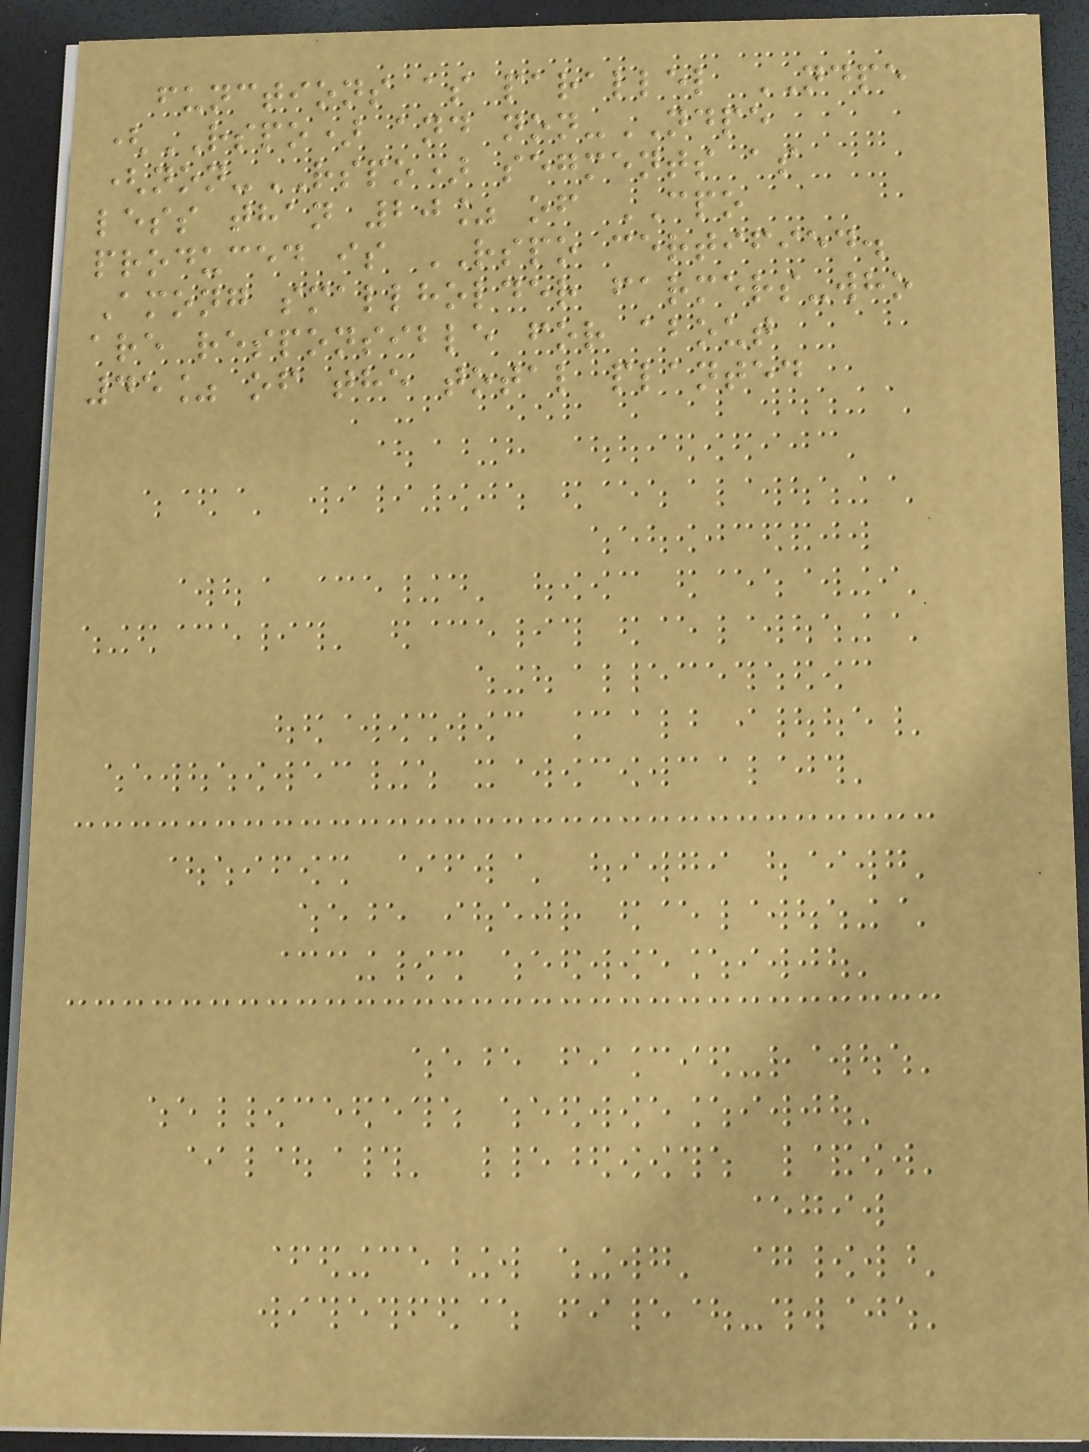functions as parallel NDPE
(RSPO) and non-NDPE
(non-RSPO) segments as
less than 20% of CPO
produced is RSPO certified.
Among smallholder farmers-who
are responsible for about
45% of the total planted
